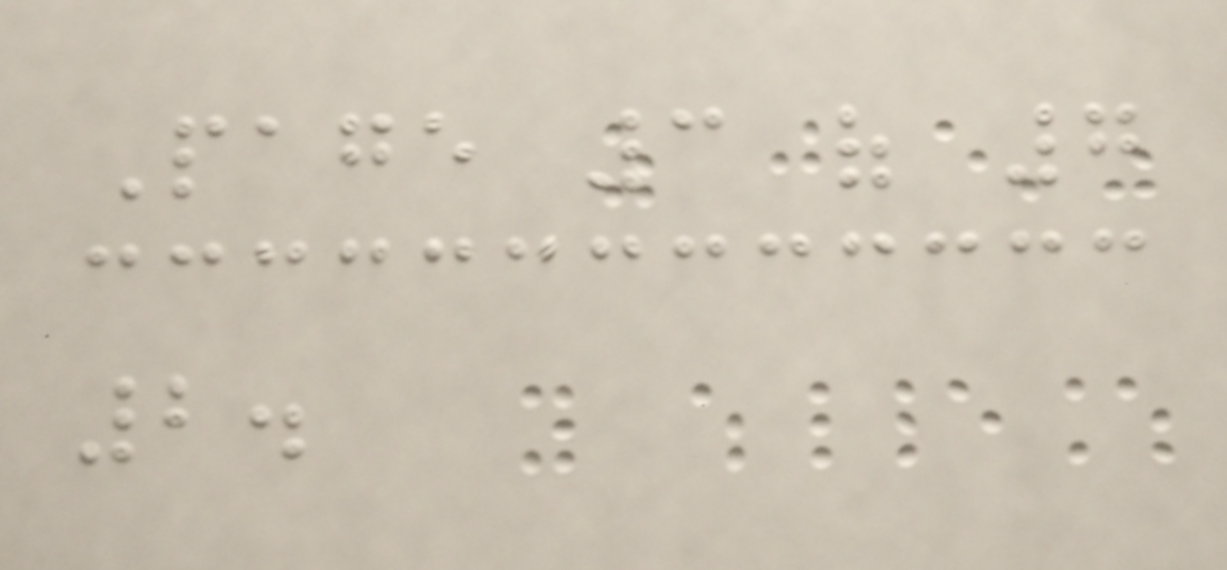Page 3 of 7
2.
